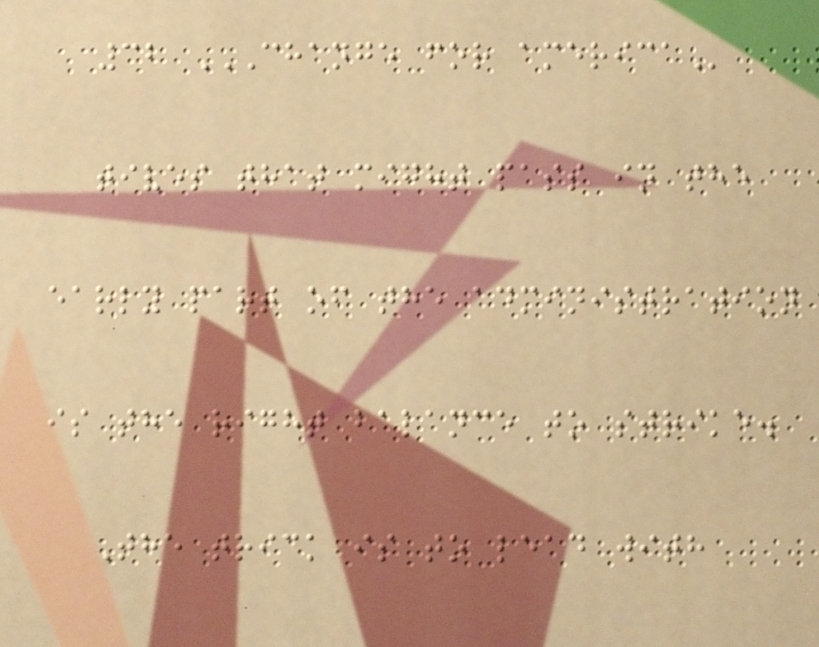32 CHANGE FOR AMERICA
tives that might pass in the
early part of the administration
is the right balance to strike.
The trick is to lead with
